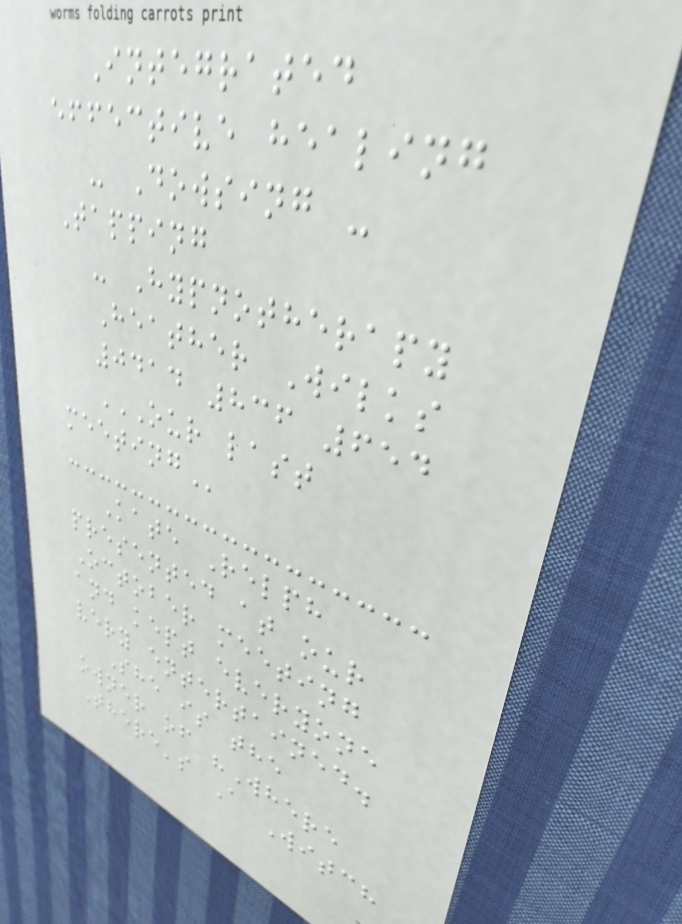Integrated
effective healing
- Dowsing -
Tapping
- Hypnotherapy
Heather Wilks
0414 836 654
OUR LAST
MEETING
Kate Relph
presented at our
October meeting
and kept everyone
very entertained.
She is the
owner of "Where
There's A Witch
